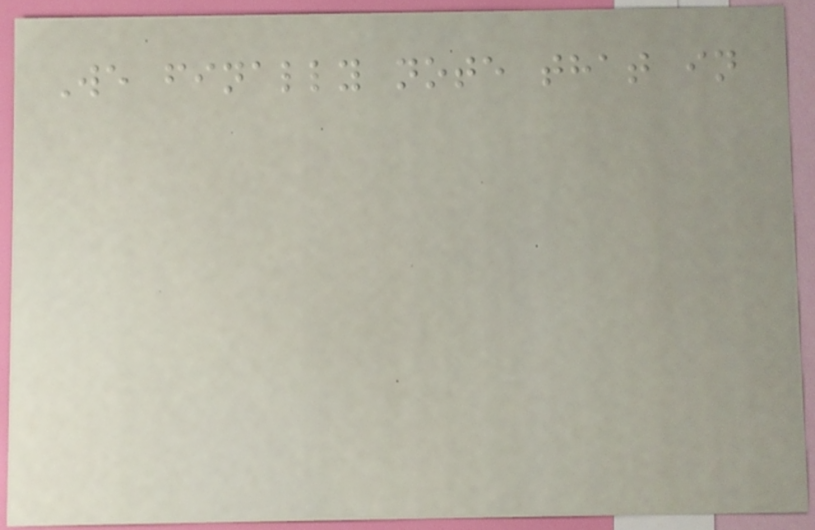We finally note that in
